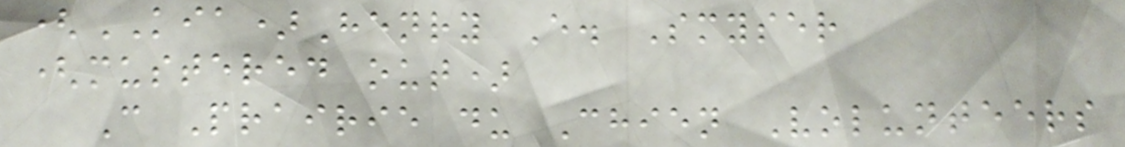(KIA)Henry E. Smyser
(mustered out)
C Prairie du Chien Volunteers
